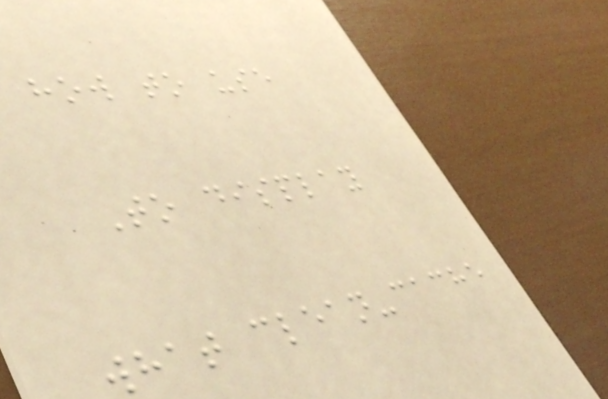how to use
To display
what clean-cache
